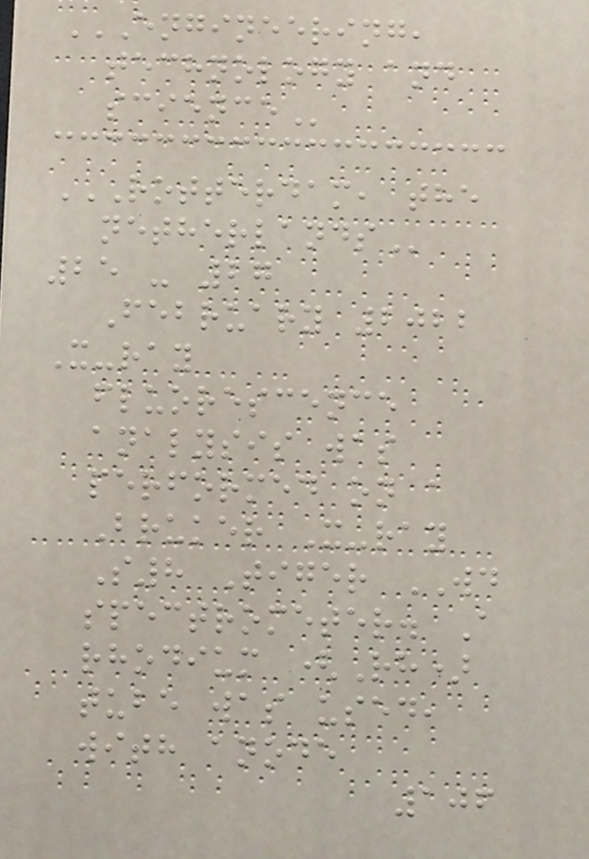ENGINEERING,
TECHNOLOGY AND
SCIENCE
ROTTERDAM, THE
NETHERLANDS
25 - 27
February 2022
X-ray
fluorescence
analysis was
performed on a
Bruker X-ray
S8 Tiger WD
spectrometer. A
rhodium (Rh)
tube was used,
with anode
106
